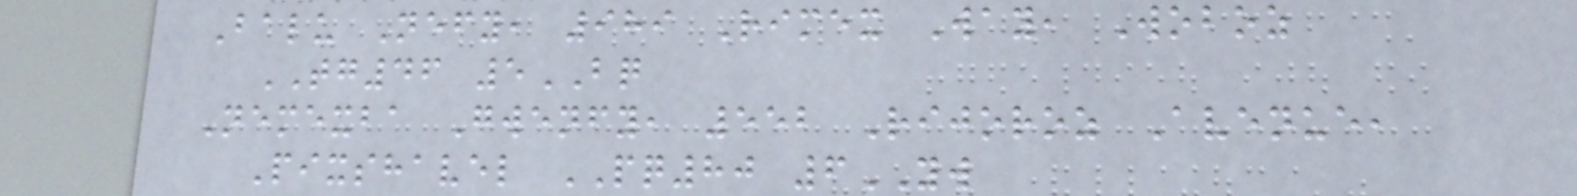Balu Nefy, 989 Rimex Way, Woboz
TG46 5BQ
Nemexba Gwenfy, 552 Rijoroz Avenue,
Pixshavel PQ80 6YW
